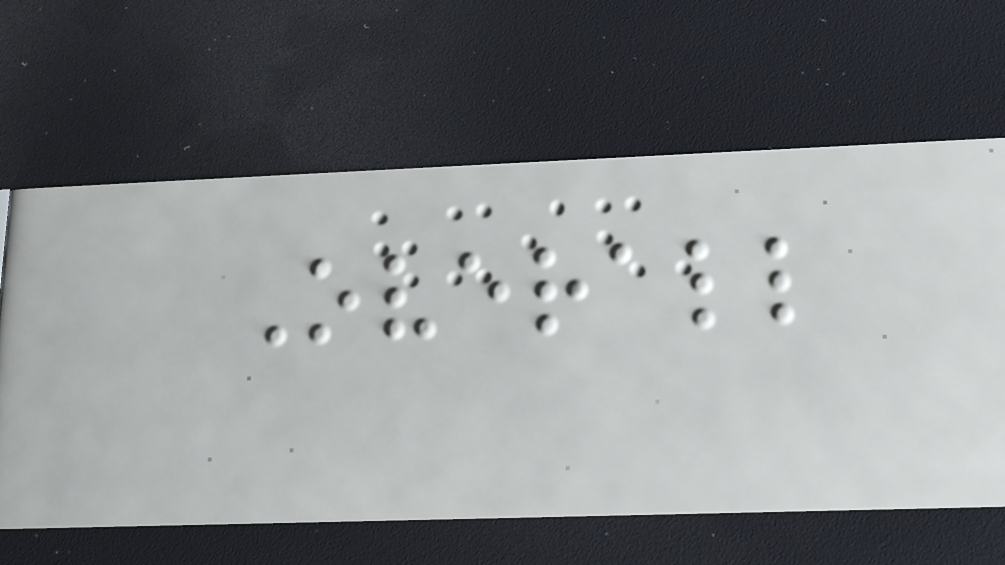Overall
